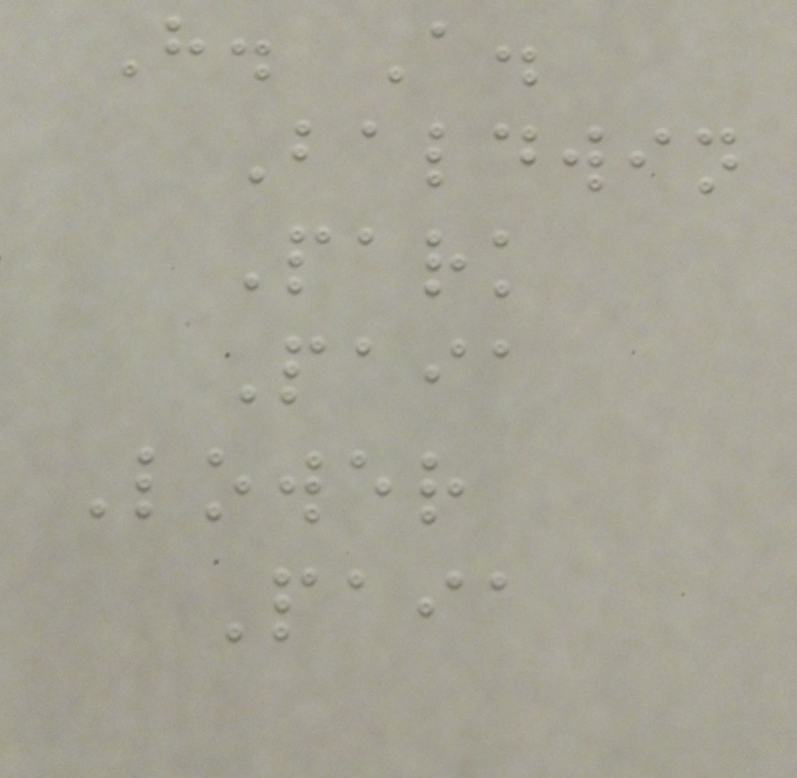H. A.
Baldwin
Park
Paia
Lower
Paia
